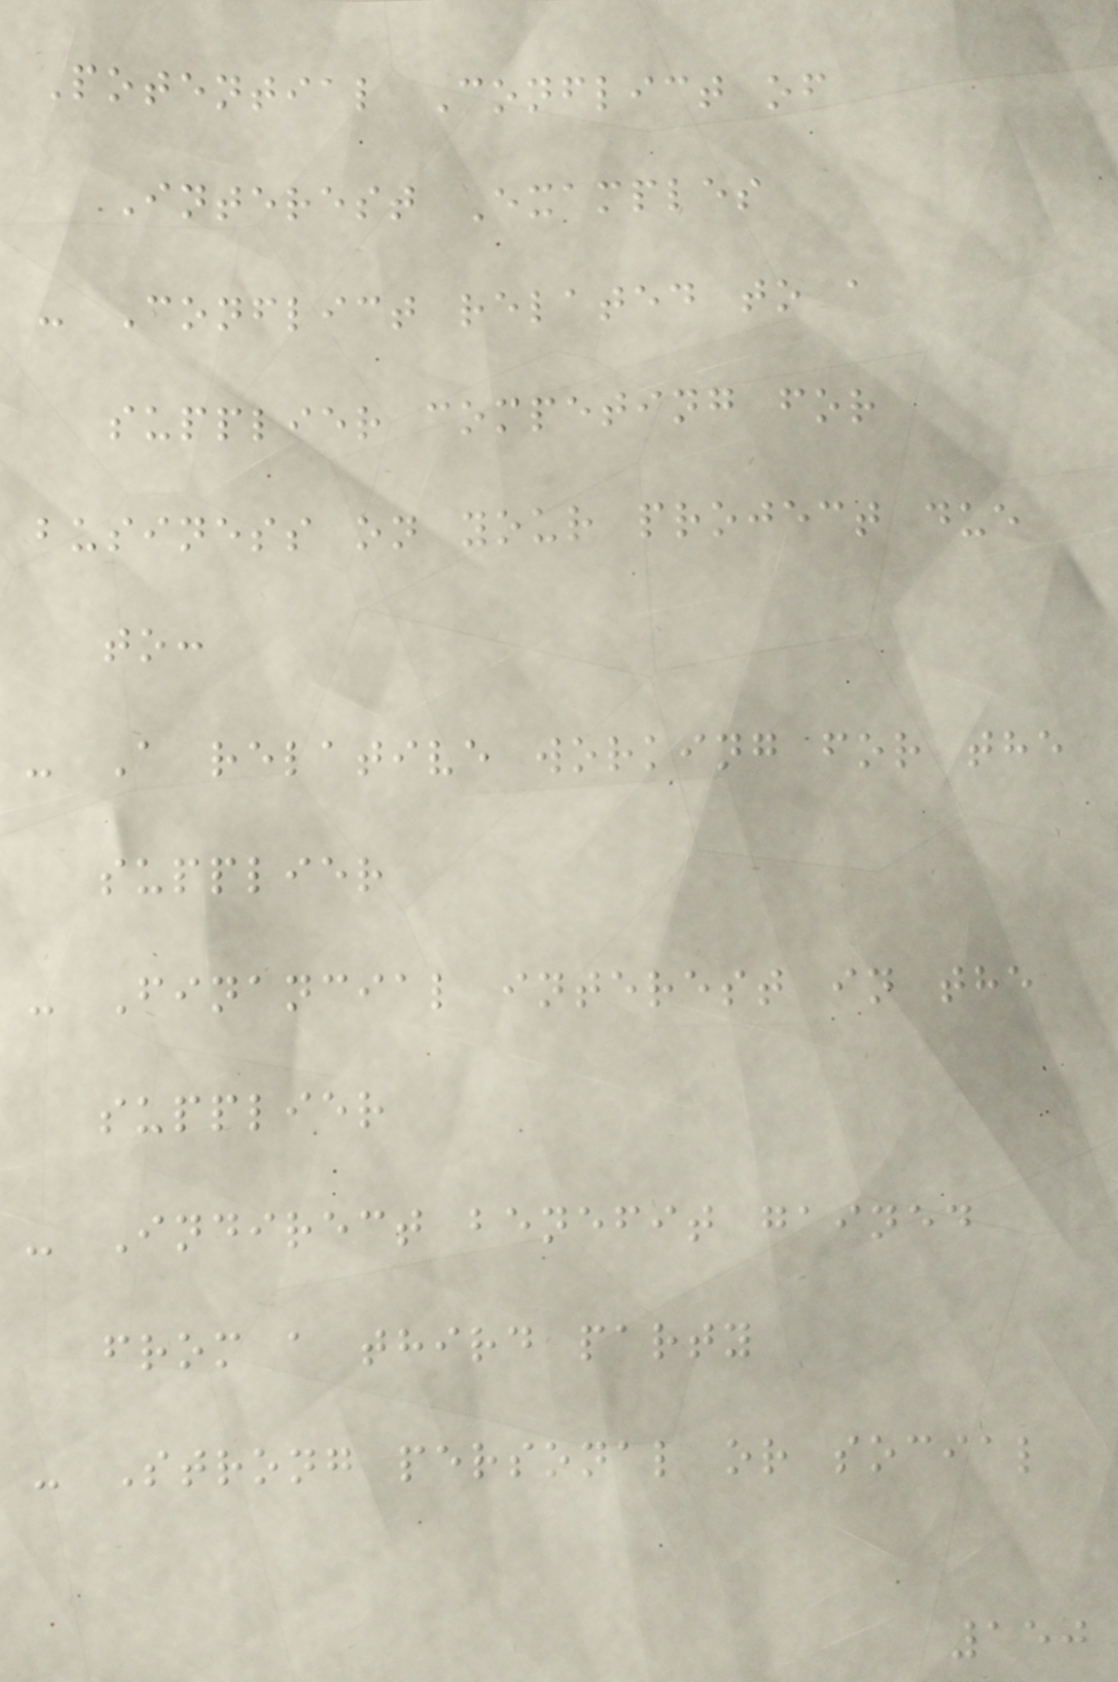Potential Conflict of
Interest Examples
- Conflict related to a
supplier competing for
business on your project due
to:
- A relative working for the
supplier
- Financial interest in the
supplier
- Indirect benefit gained
from a third party
- Strong personal or social
150
